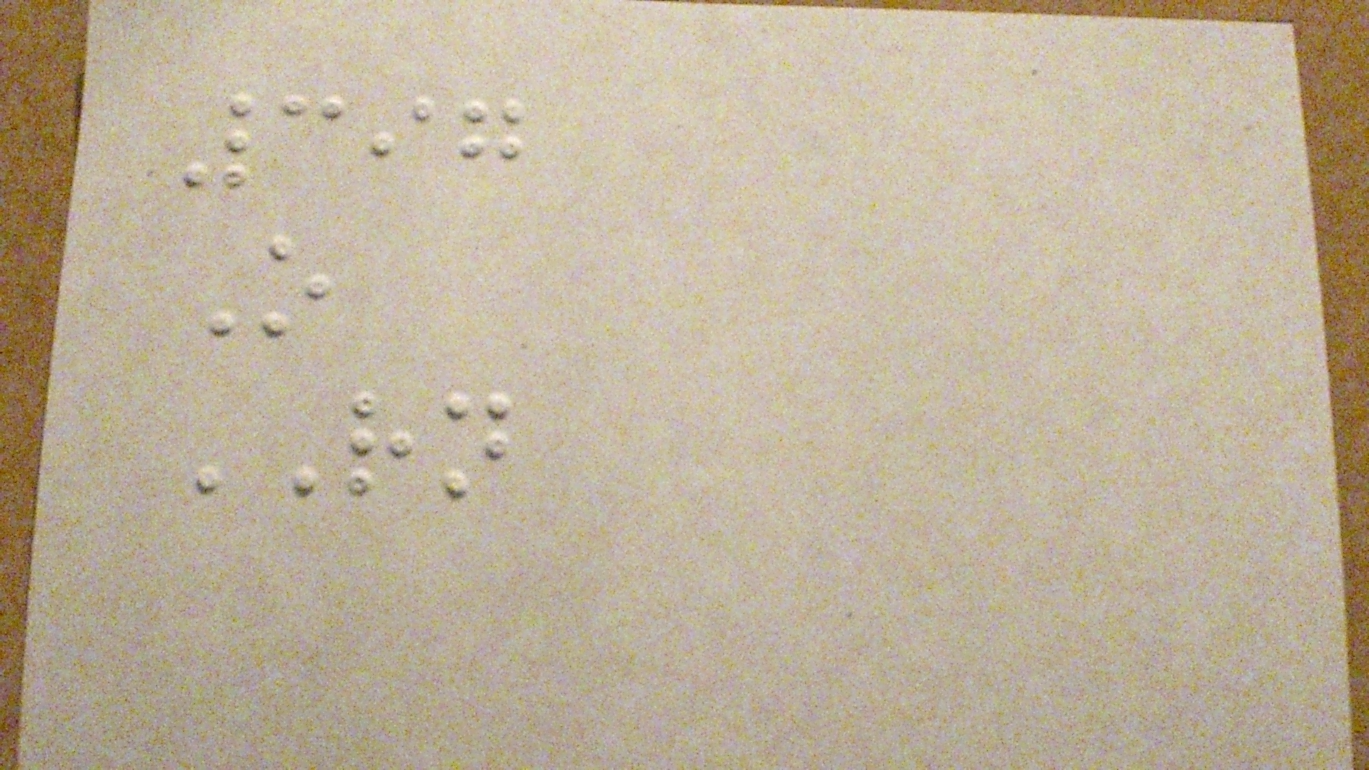397
O
RN
